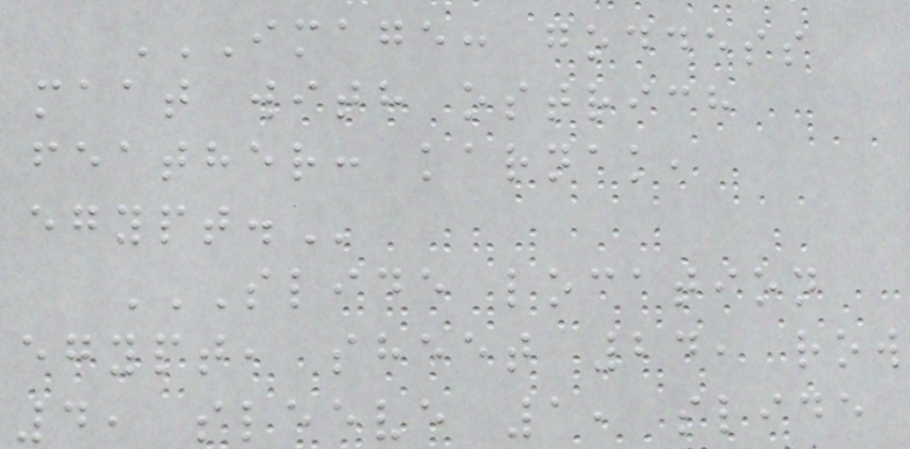IMAGE: GODDESS
MAAT WITH OSTRICH
FEATHER: KARNAK,
EGYPT.
SLIDE LOCATION
EGYPT, SHEET 24, ROW
4, SLEEVE 1, SLIDE
